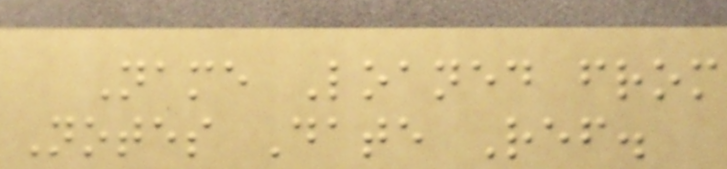Name Loaned from
Notes Date Ref.
